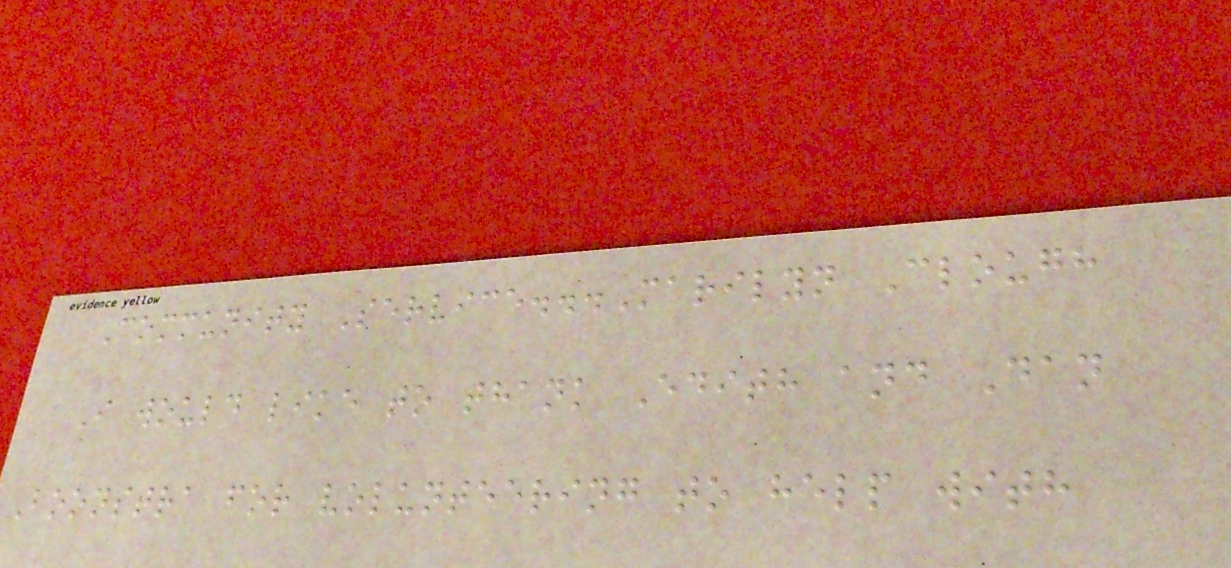Community Service...Marilyn Clough
I would like to thank Edith and Dan
Boonstra for volunteering to help with
